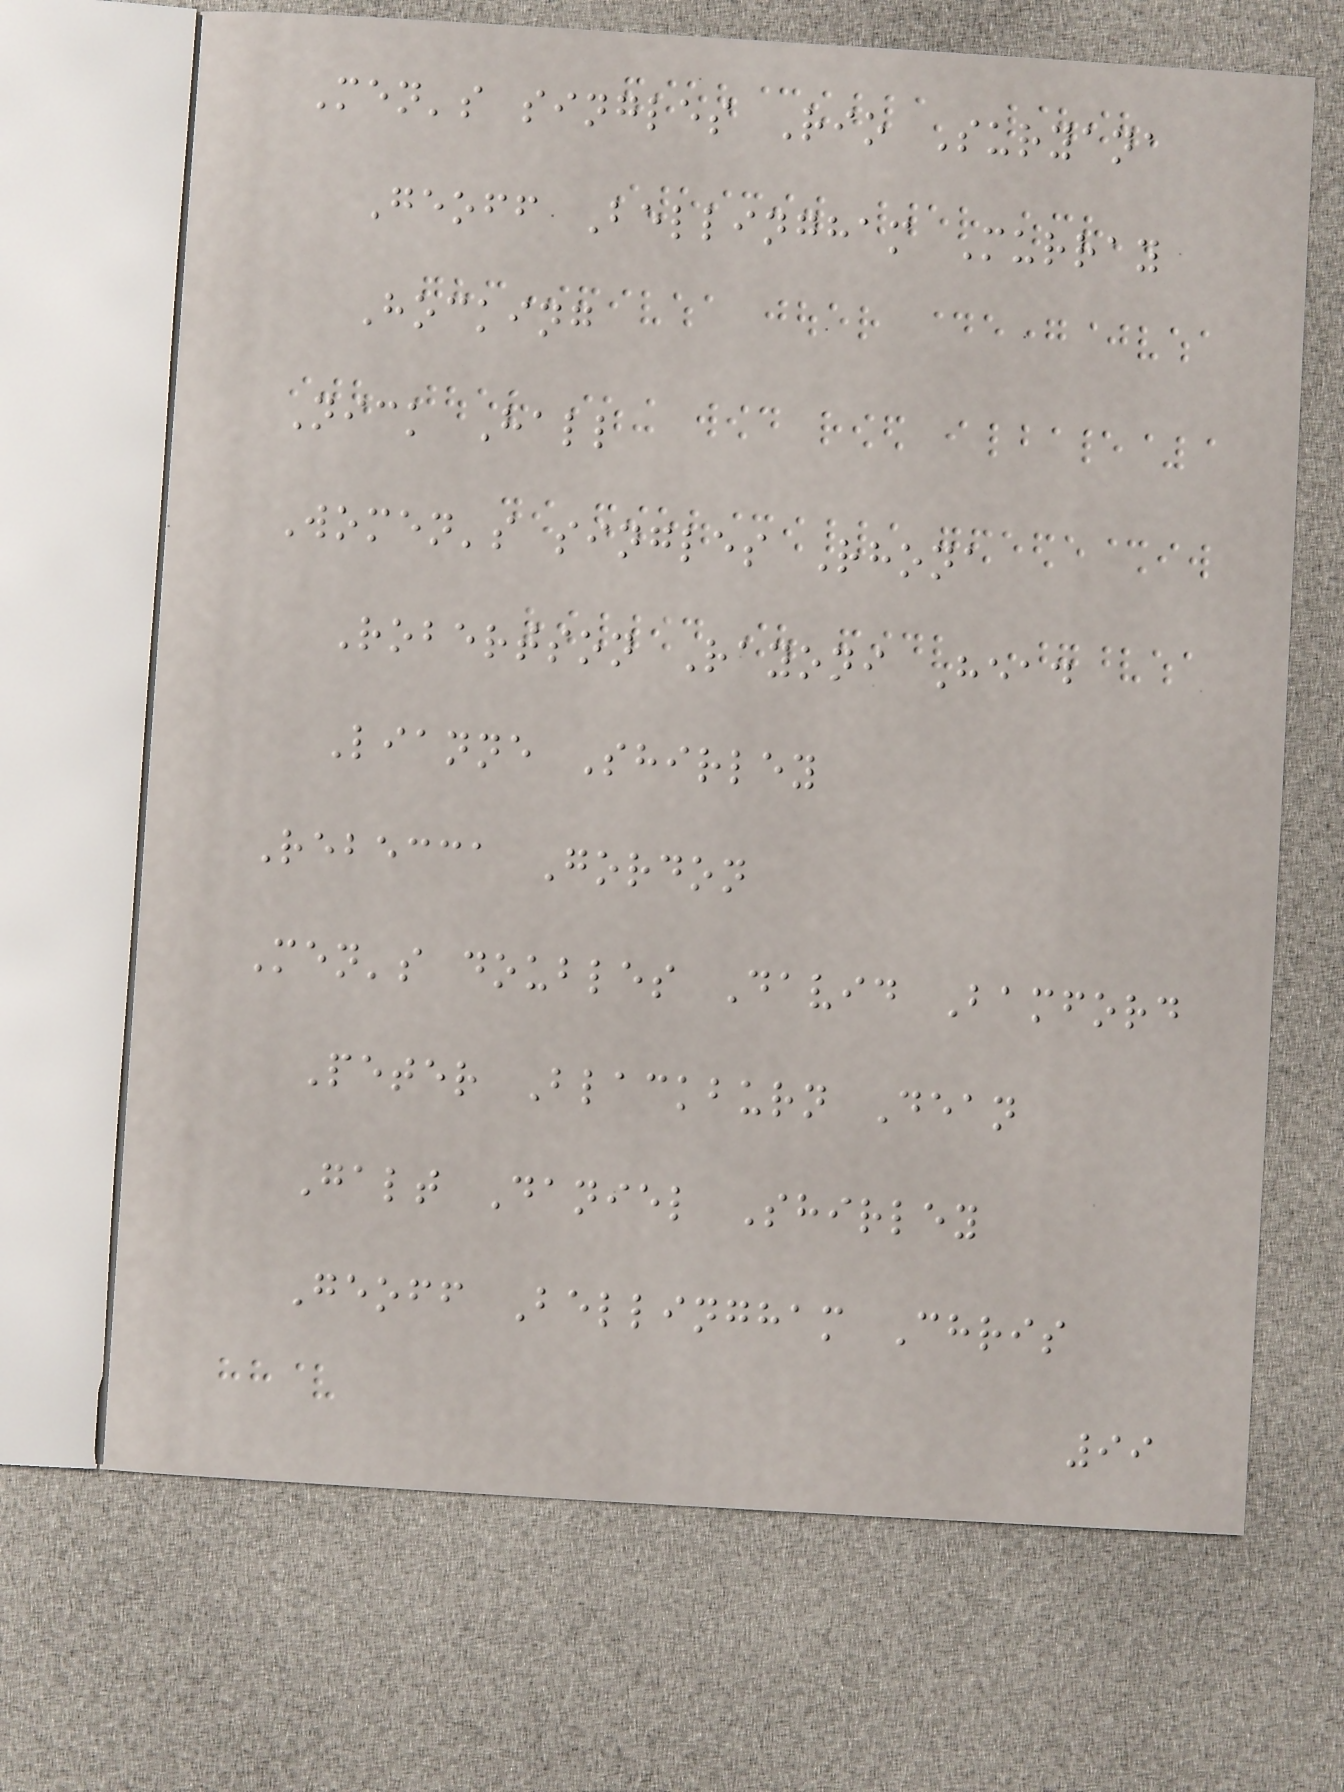Men's singles Rio Suryana
Geoff Bellingham Murray
Hocking
Nick Hall
Women's singles Rhona
Robertson Rayoni Head
Lianne Shirley
Rebecca Gordon
Men's doubles David Bamford
Peter Blackburn Dean
Galt Daniel Shirley
Geoff Bellingham Chris
99
